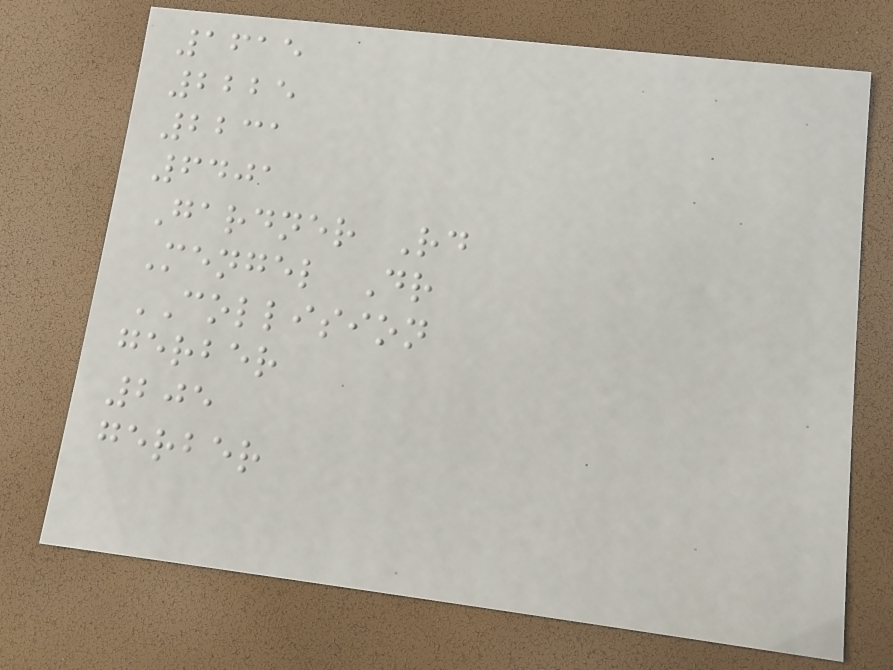1615
2225
2231
6401
Gardner Rd
Mengel Dr
COLLISION
gerber
205
gerber
